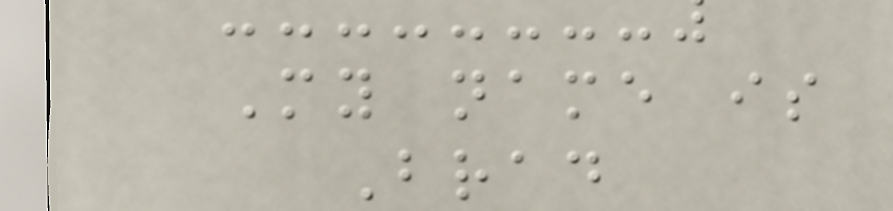My name is
Brad
